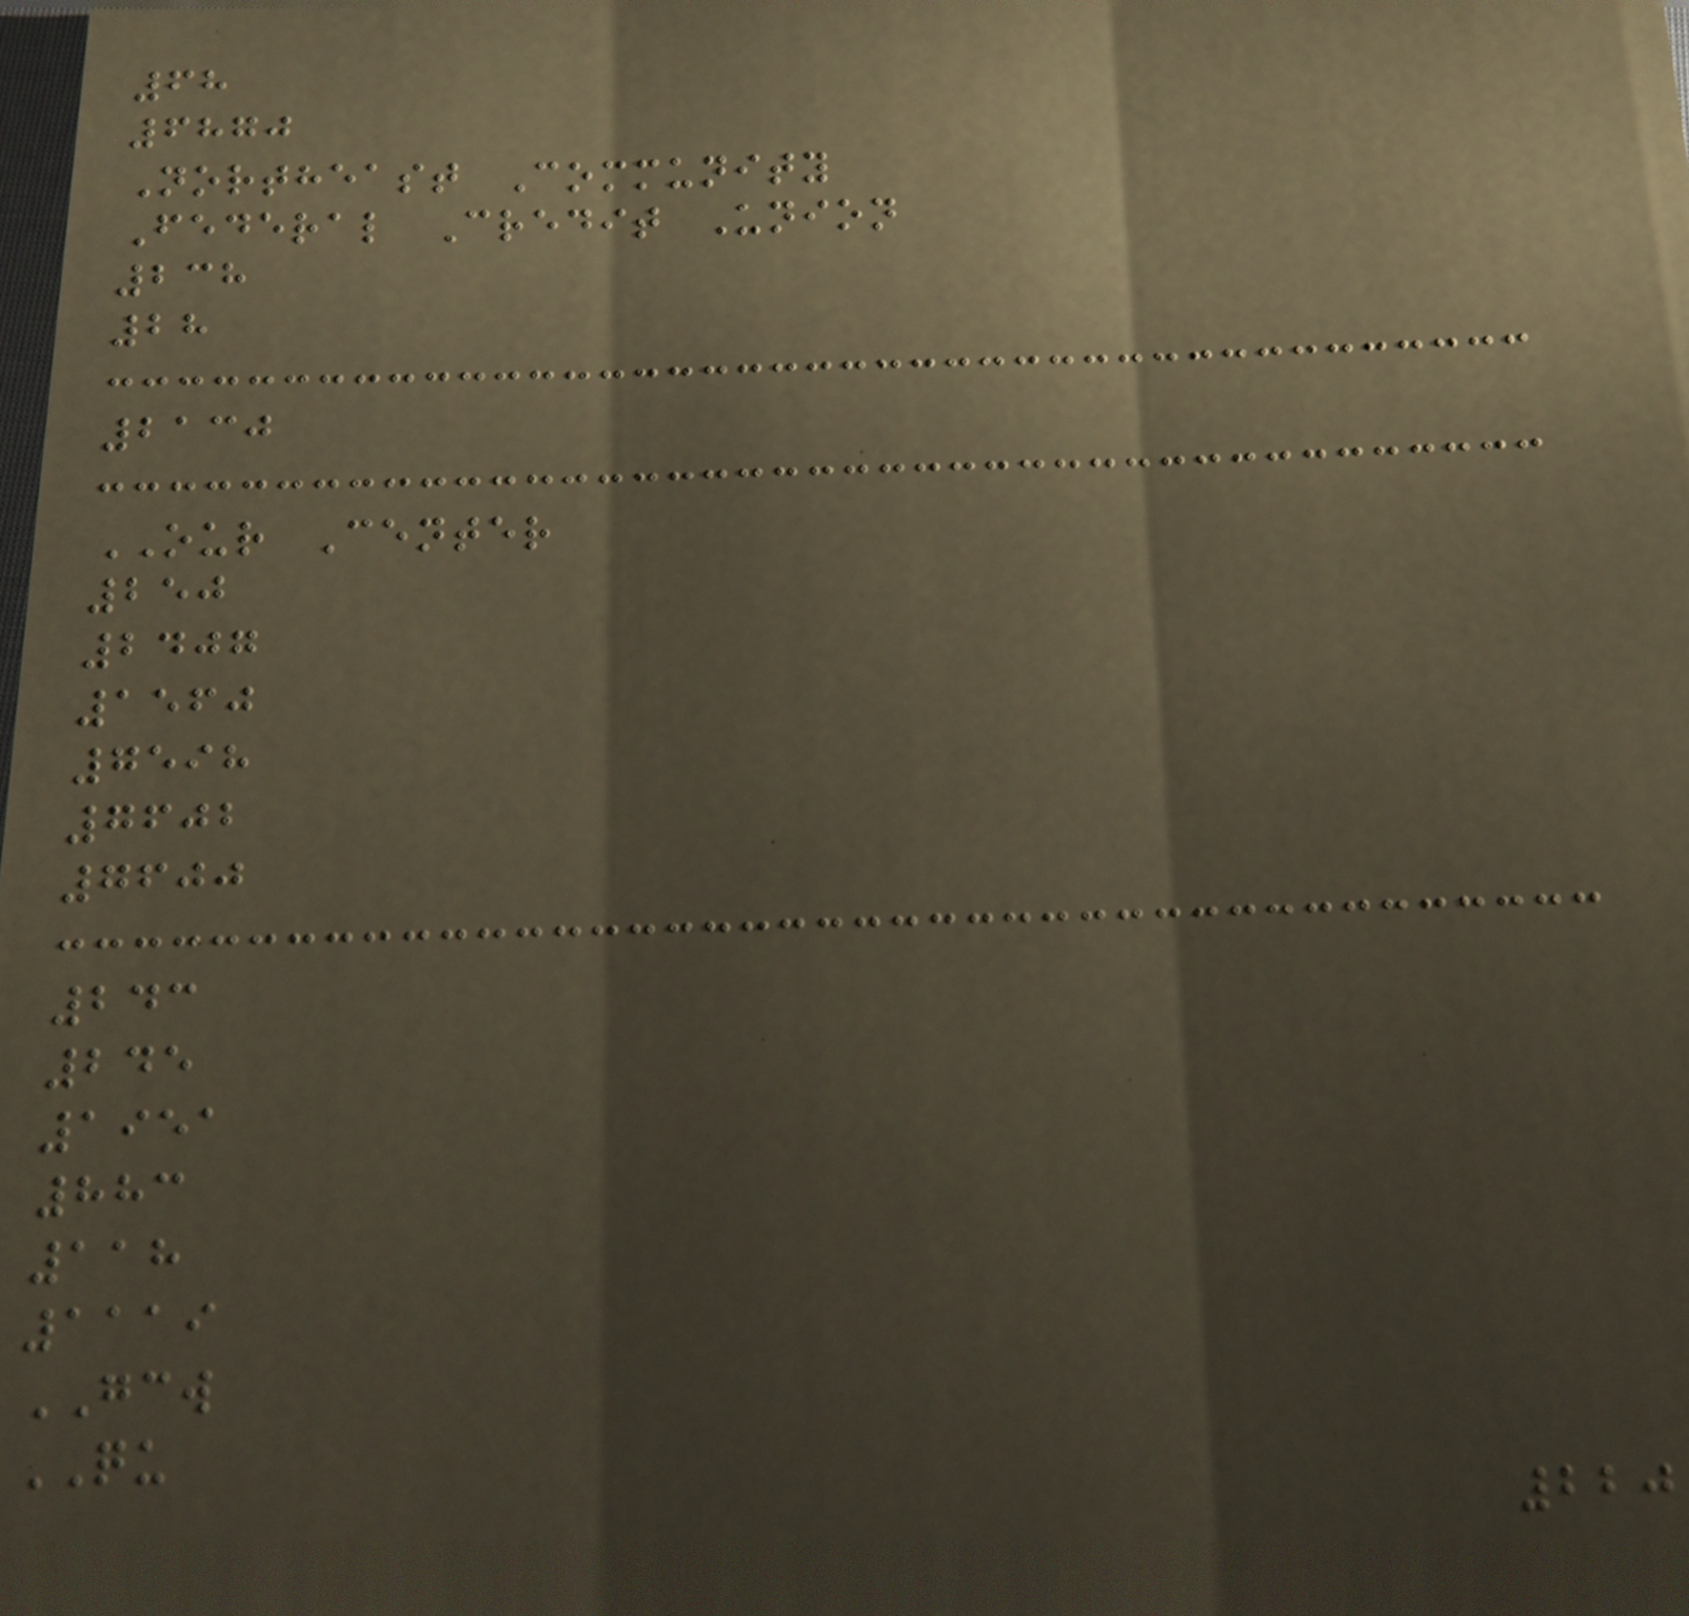68
6870
Northeast Community
Federal Credit Union
238
28
2130
OUR Center
250
2407
1560
7598
7602
7600
243
245
1951
883
118
1119
GCW
QU
220
